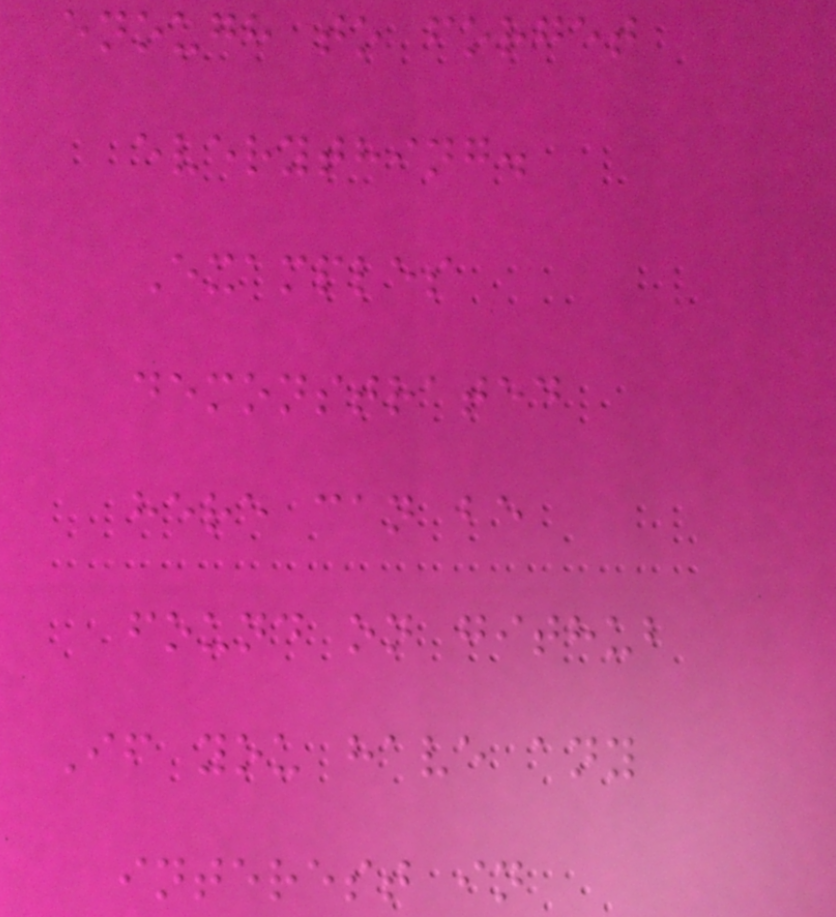enough to forget
everything.
Examples
demonstrated
here can be
found on github
If you have any
interest in
